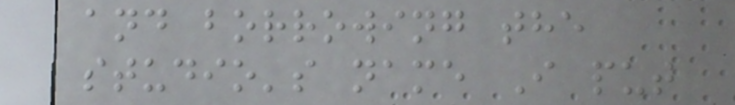and borrowing the
studio's name I put
